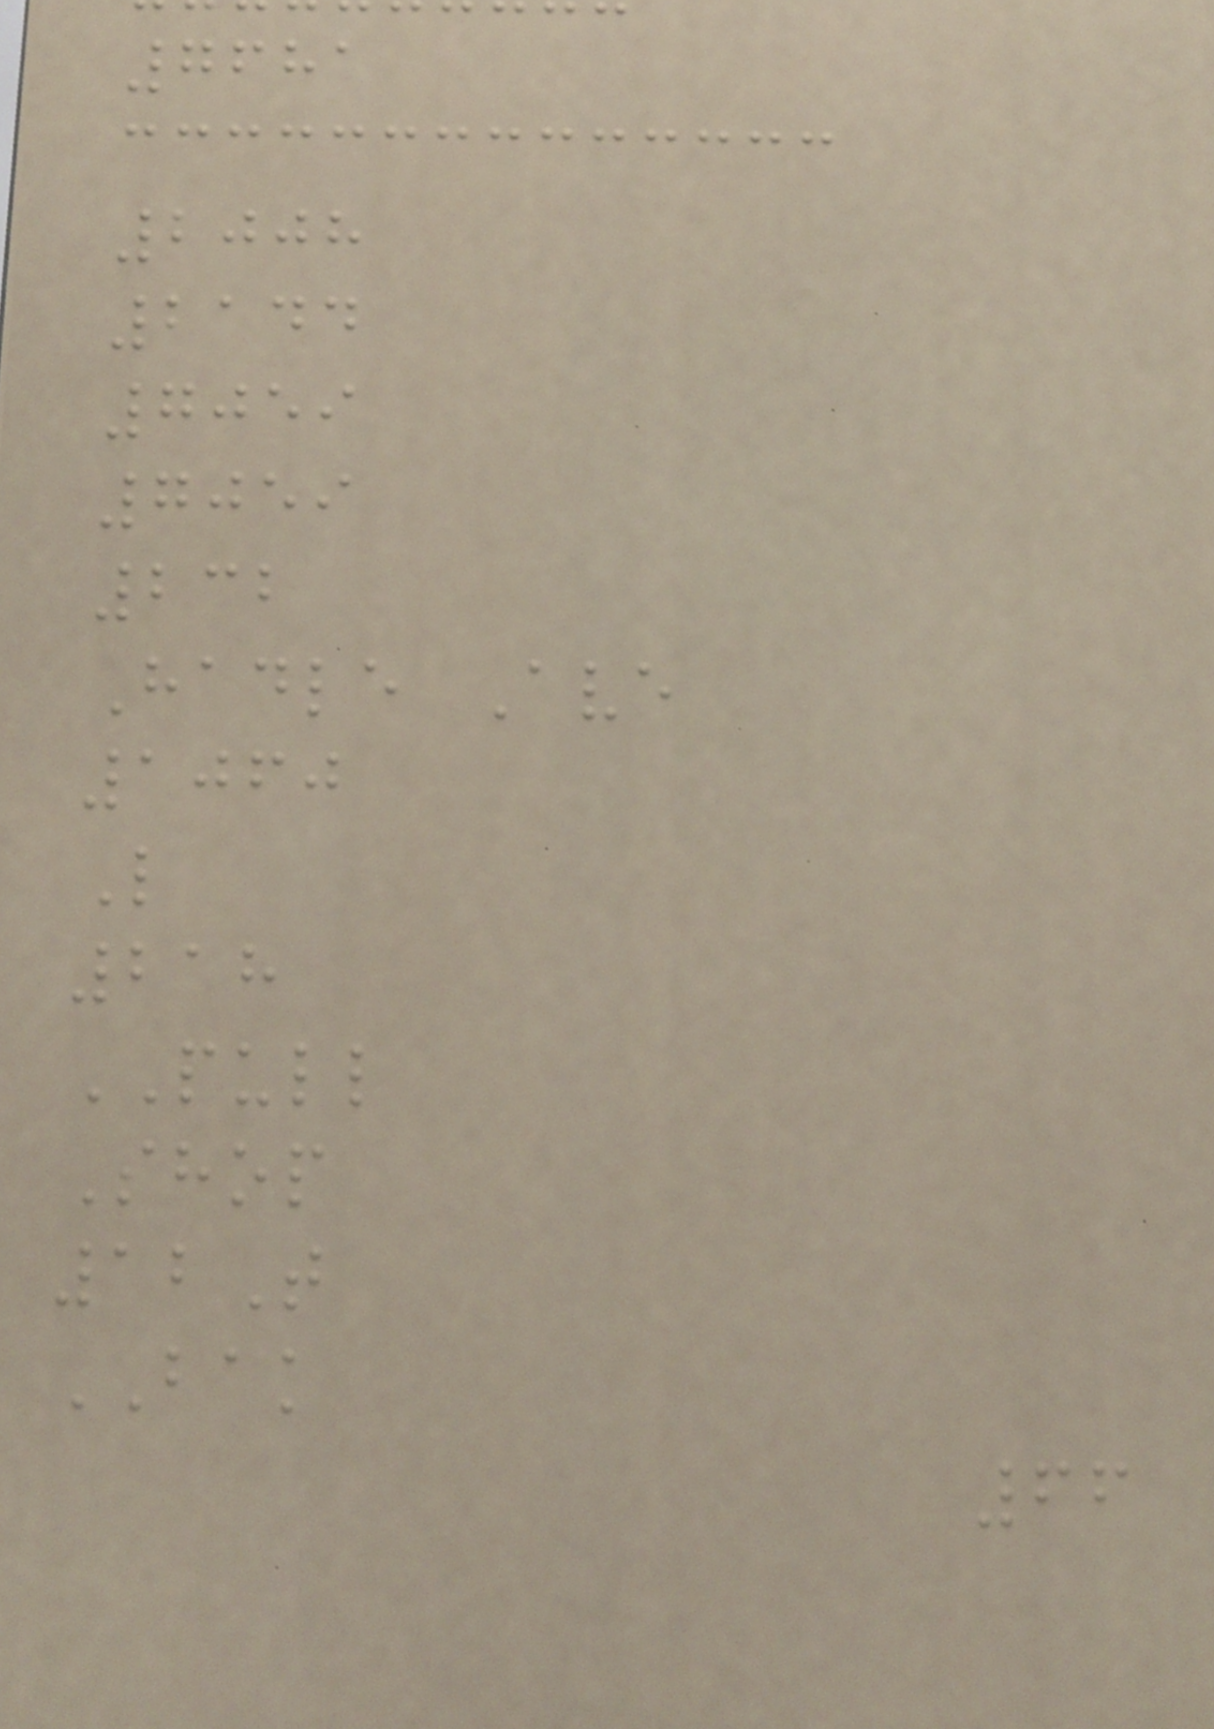7681
2008
2144
7059
7059
232
Hadle Ave
1060
L
218
PULL
Shop
12T
BAK
66
